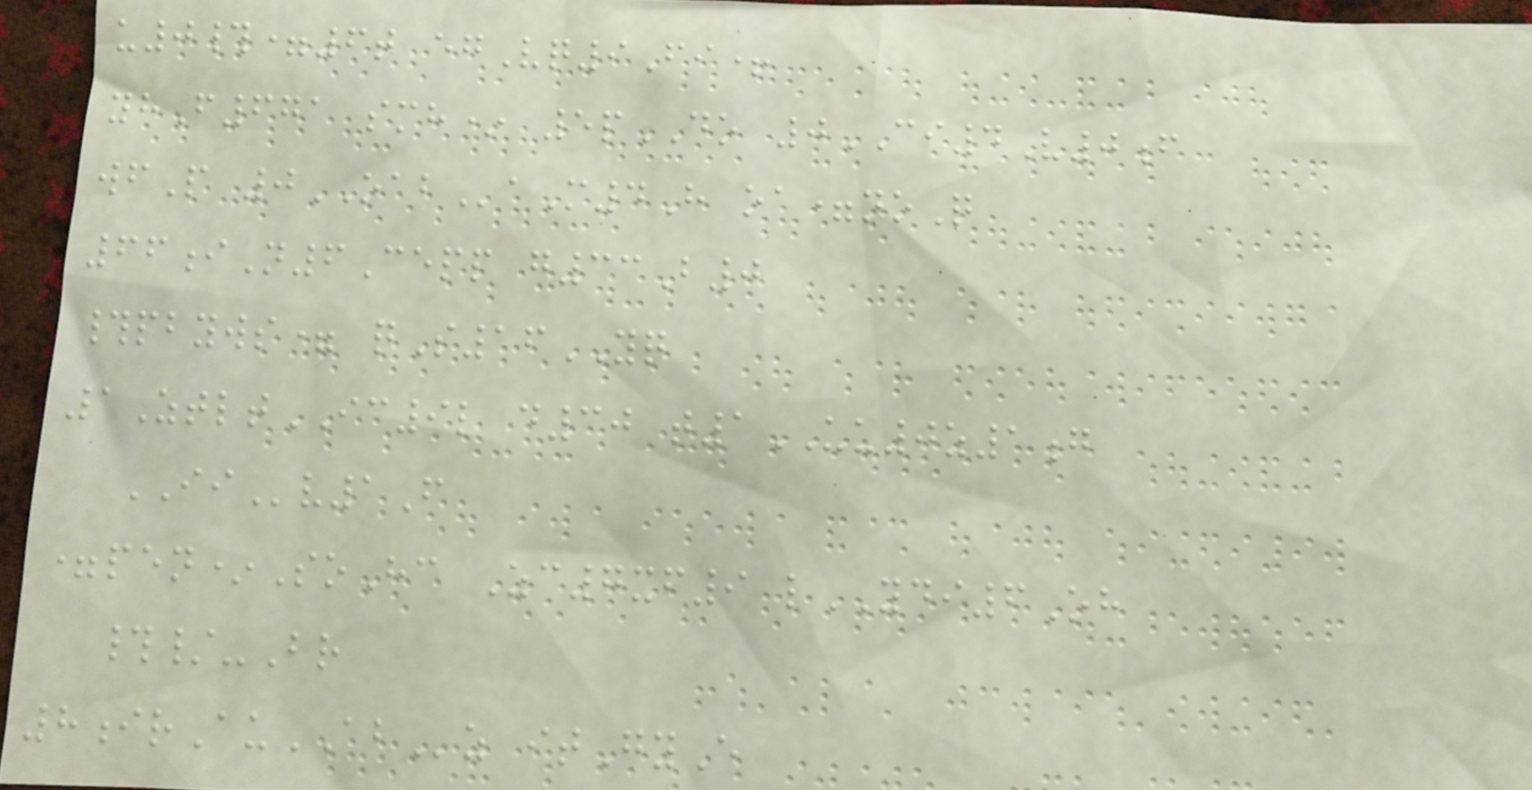u0#=6t egVq9Fi+
yhF671 smh* 5pDO 0CI4V0f
wfP 0OABaM4H oa=noQ
66iN6Cepp g33B0
#pbyws= qS16YQ
1ZtltIC9l d30 t1UU0z1g
IIv1F
=pen*SoHc Zc7xf9 lYDI6Oh
#/-Br
8irAuABz itGyE
